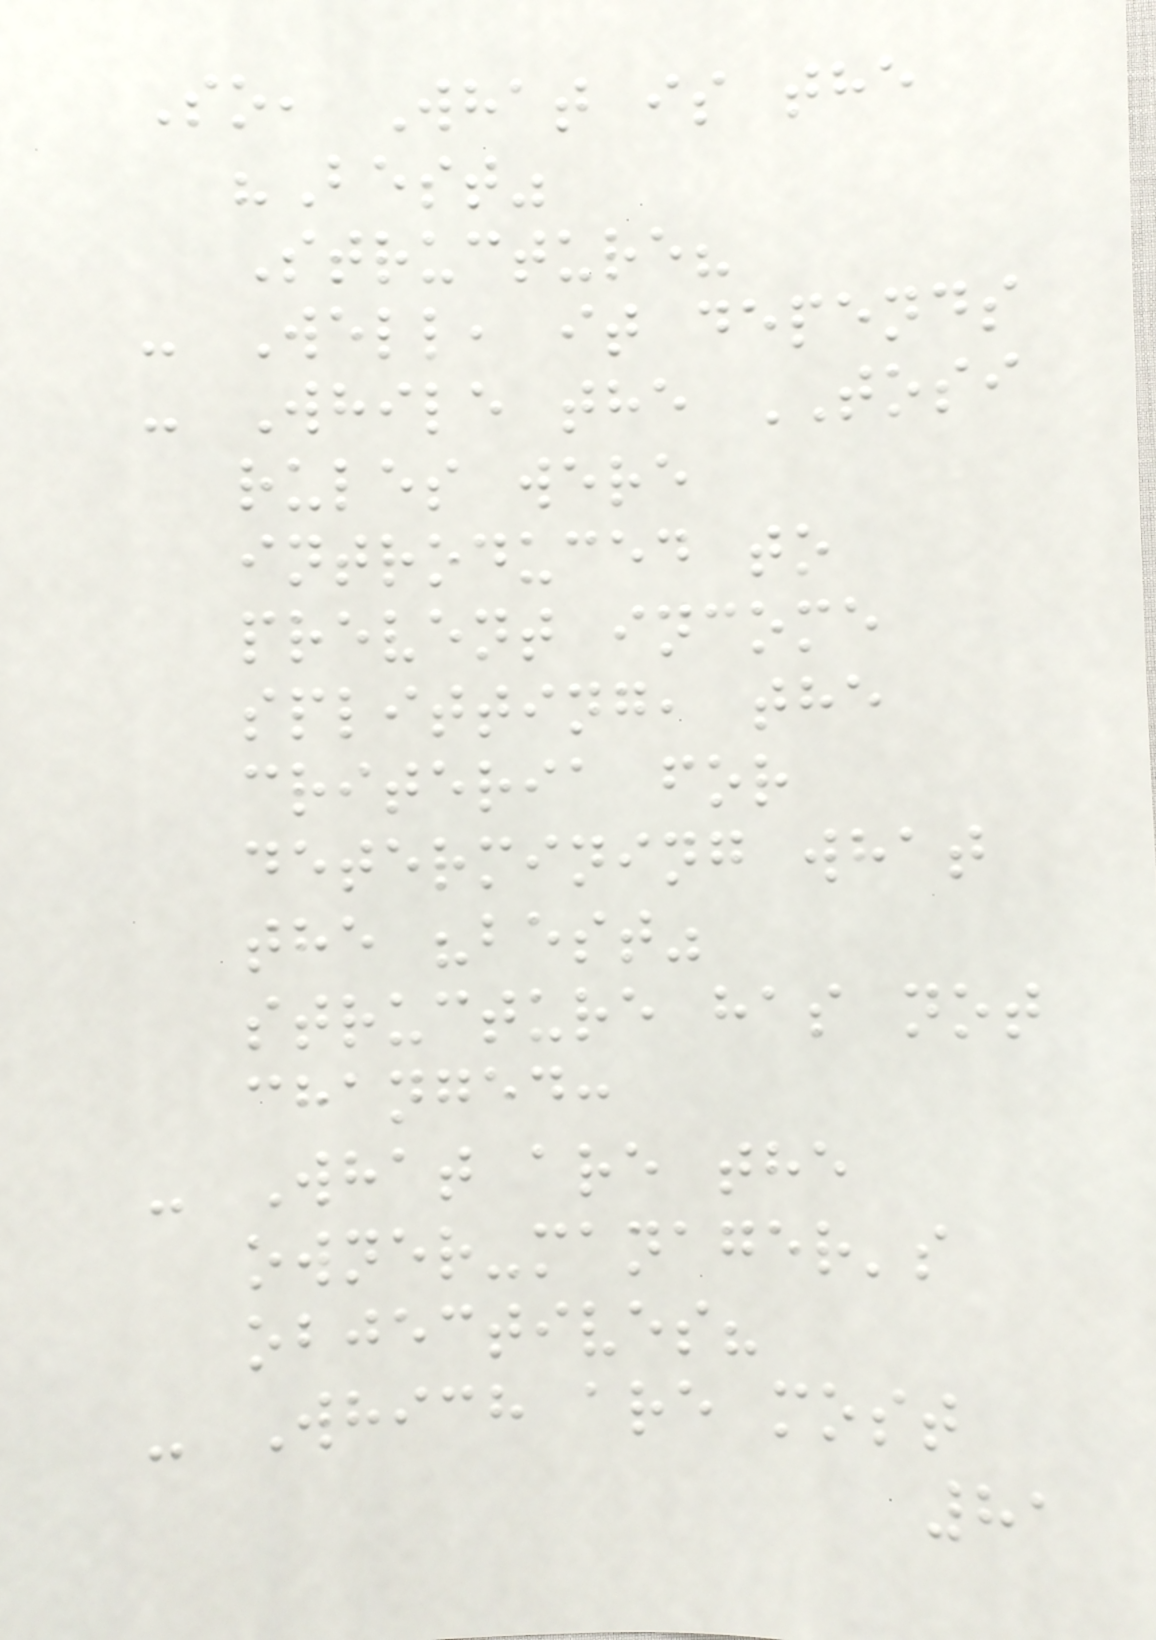So, What is the
"Best"
Structure?
- Well, it depends
- While the TOSI
rules were
introduced to
prevent income
splitting, the
criteria for
determining what
the "best"
structure has not
changed:
- What are the
owner-manager's
objectives?
- Which are most
81
